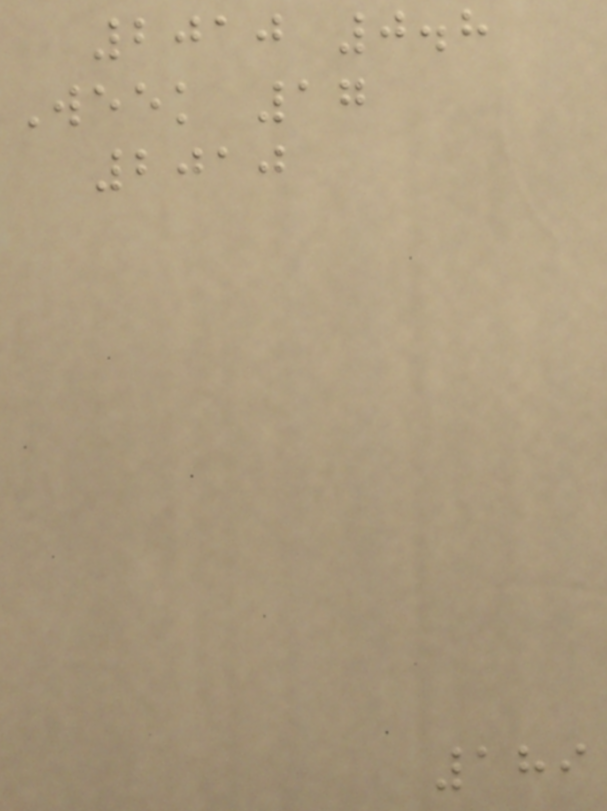2010 0.8
Week 17
2010
189
